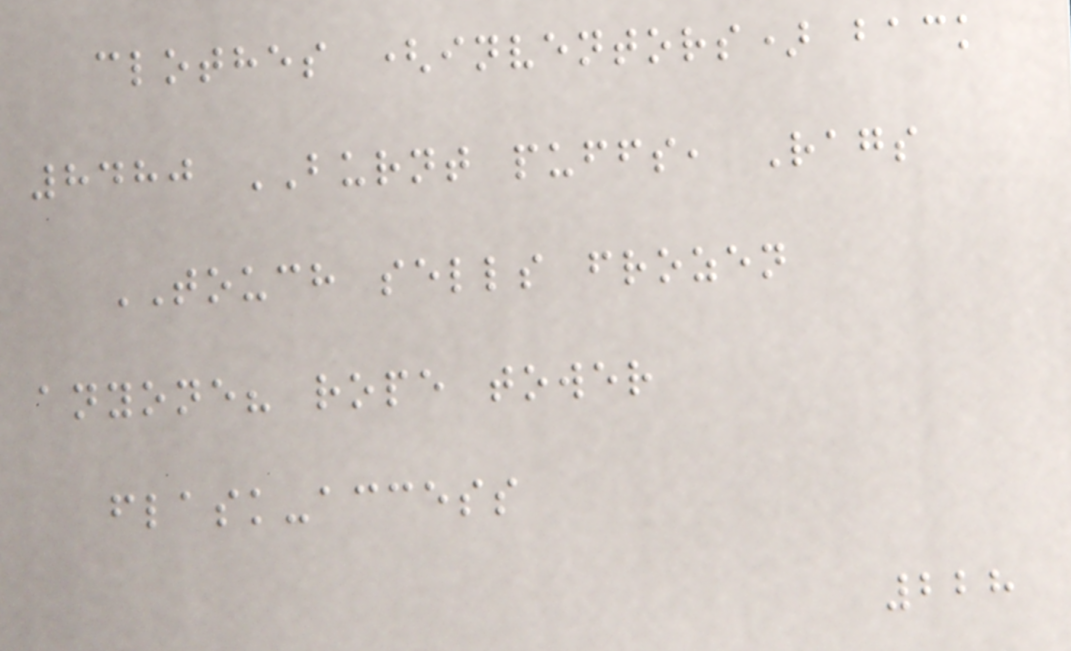clothes (inventors) back
8480 BURNT puffs, Rags
TOUCH sells frozen
anyone? rope tower
flask-access
228
